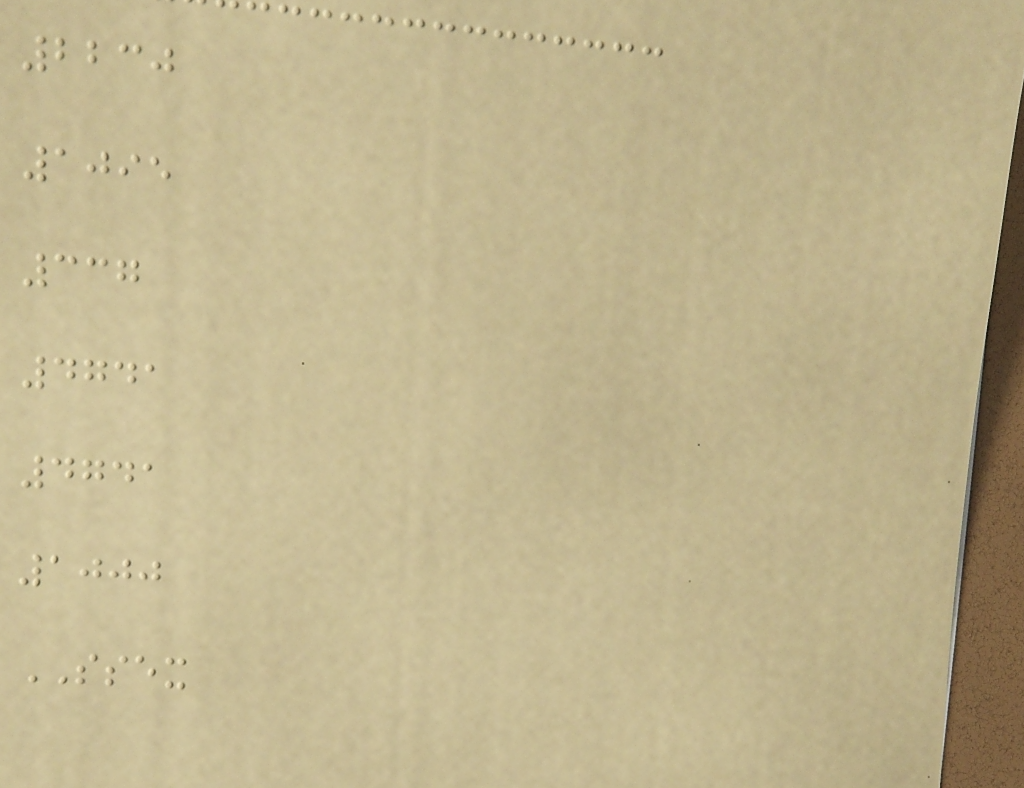2230
1095
337
4741
4741
1000
SSEX
